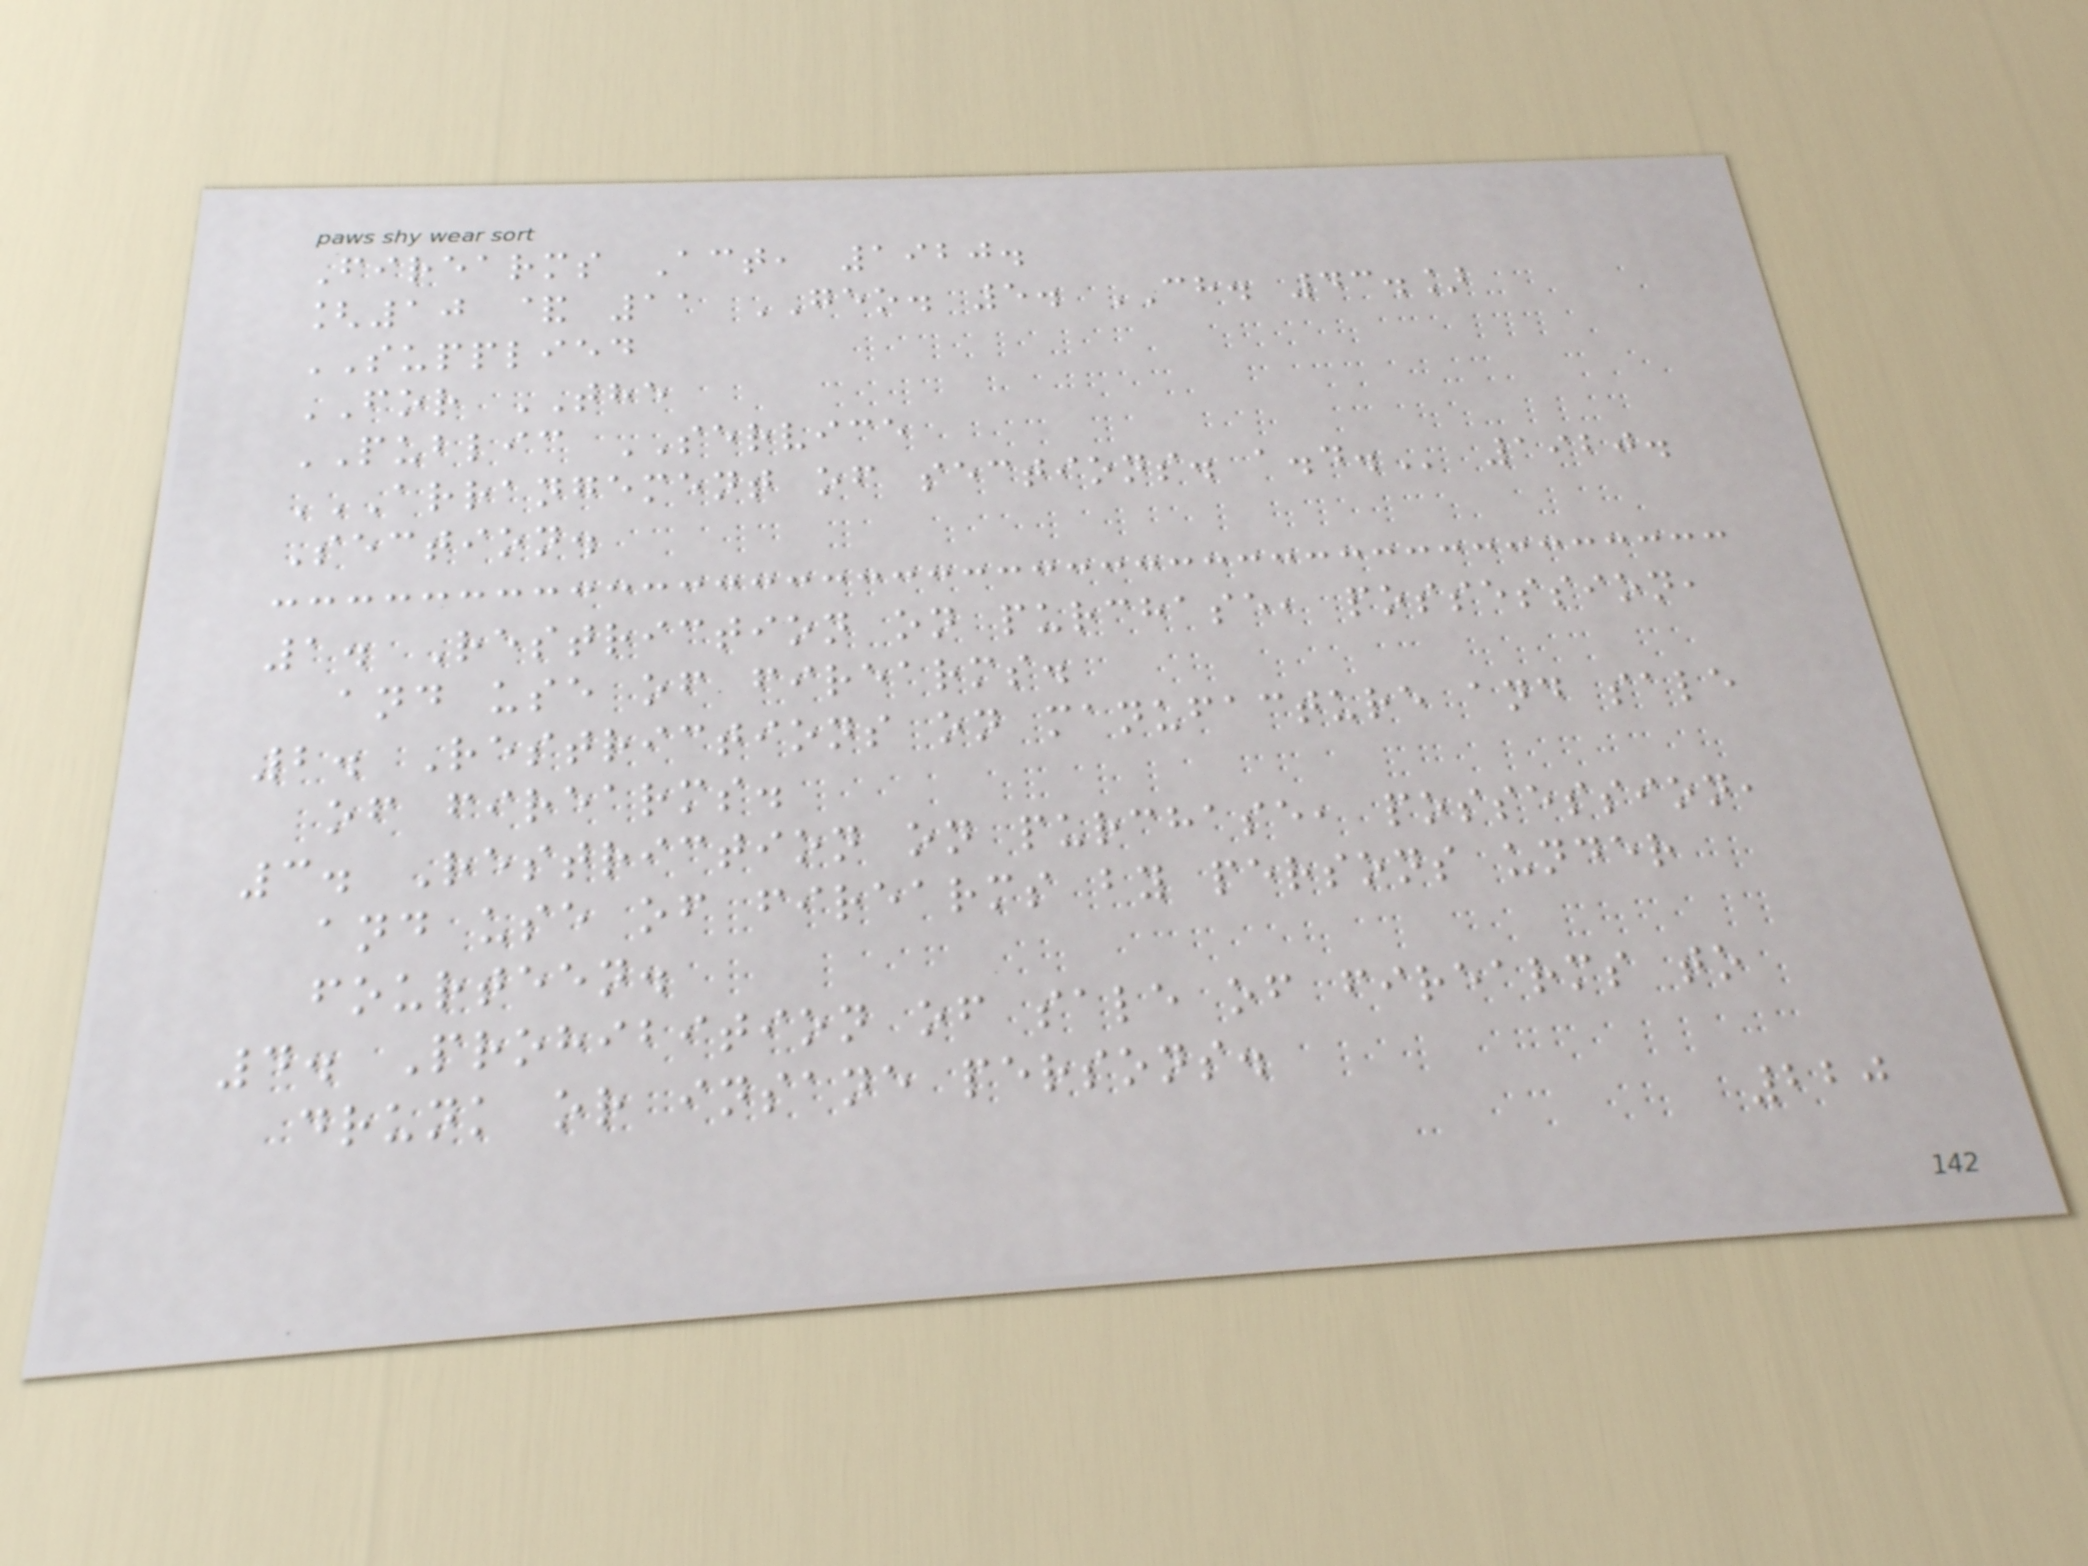Firearms Act, 1920.
[10 & 11 GEO. 5. CH. 43.]
SUPPLIED
FOR THE
PUBLIC SERVICE
ARRANGEMENT OF SECTIONS. A.D. 1920.
Section.
1. Restriction on purchase, possession,
and use of firearms.
2. Restrictions on manufacture and sale
of firearms.
3. Restriction on purchase, possession,
and use of firearms by persons under
fourteen.
4. Prohibition of sale of firearms to
drunk or insane persons.
220
